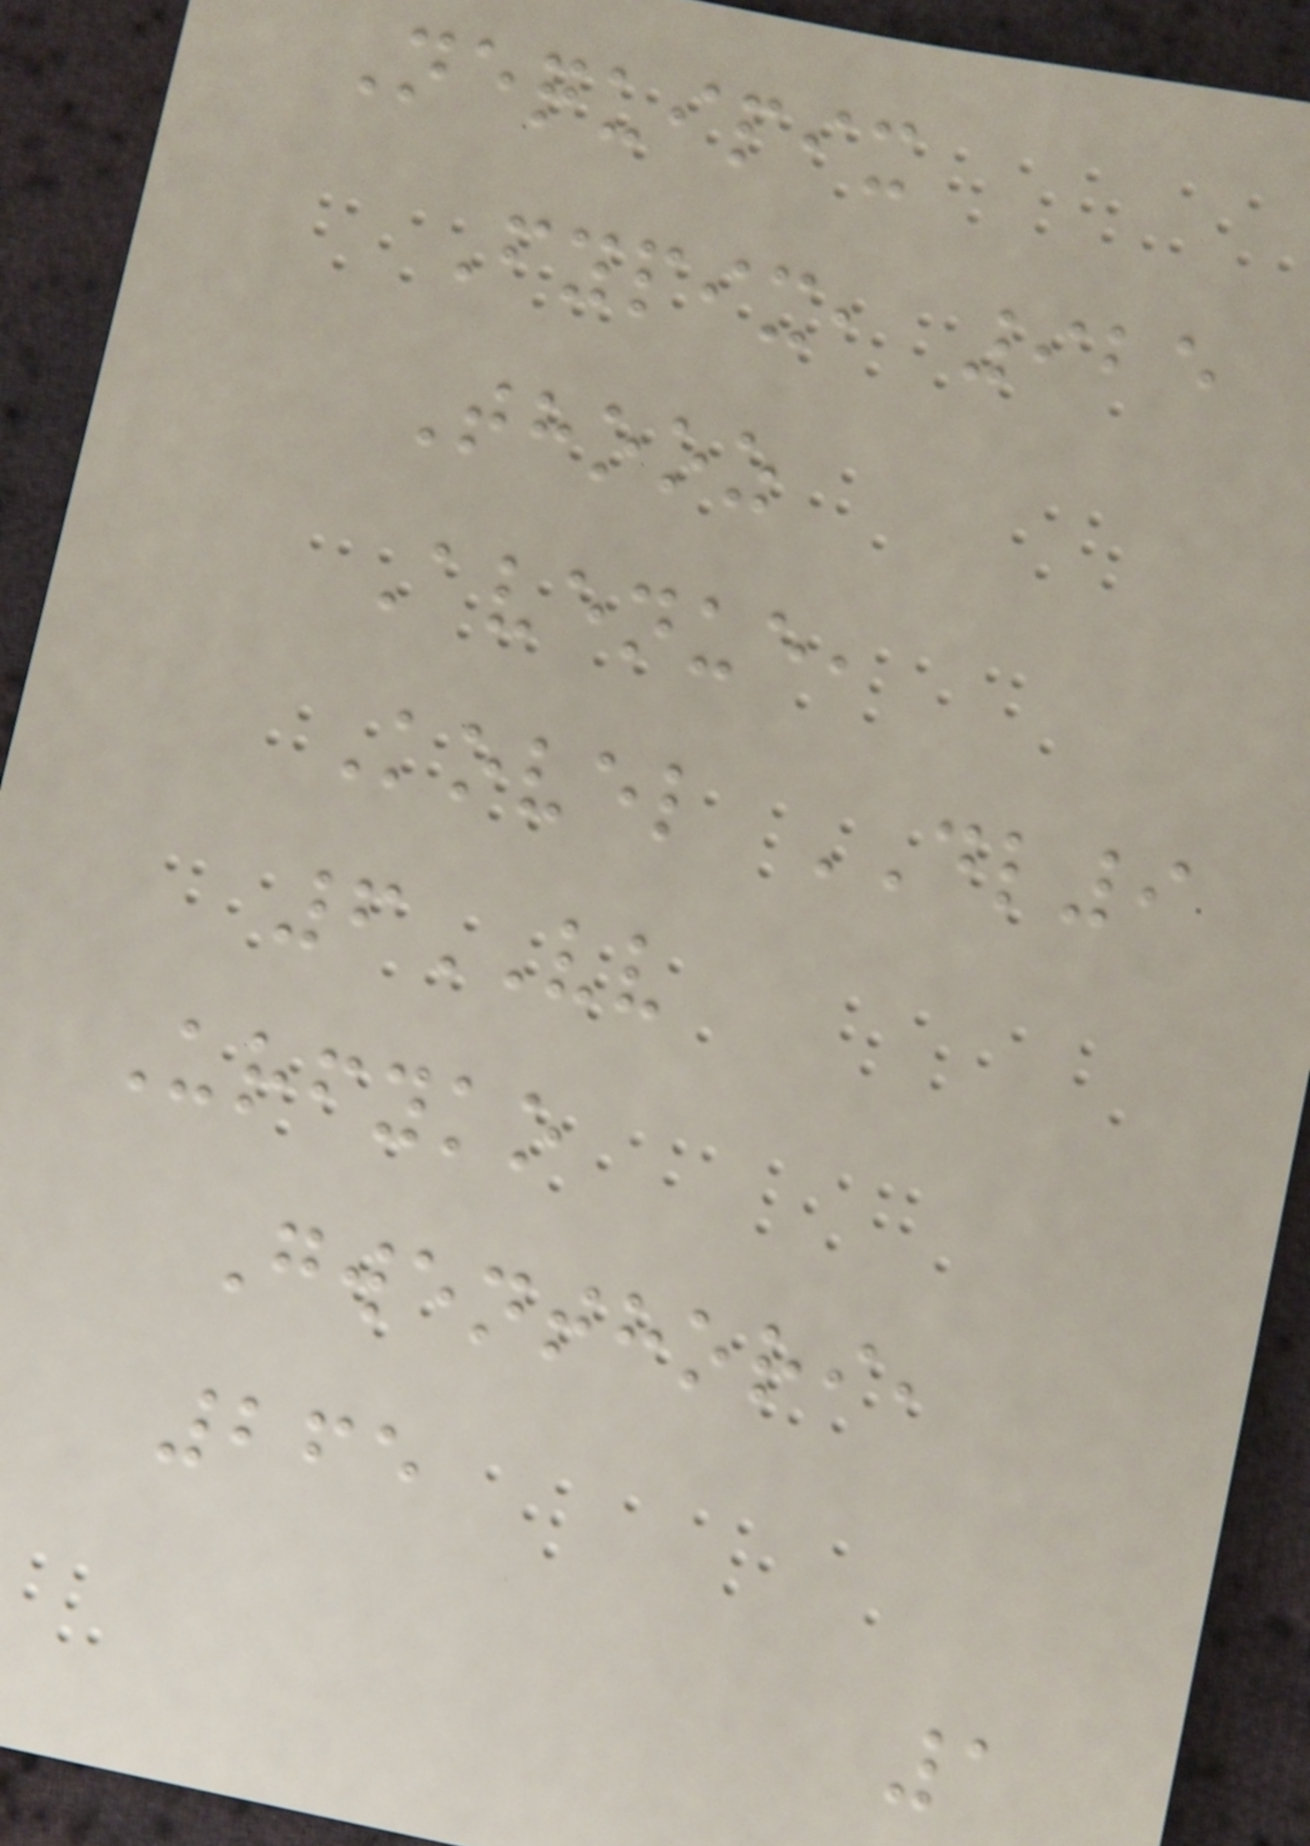Nequipix
Fypix, 925
Thooz
Avenue,
Kovel DL9
6VV
Urfyko
Gwenthori,
265
1
